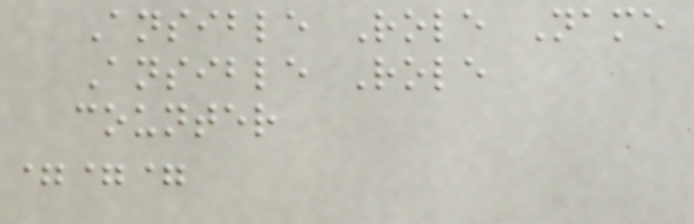Ansible Role Name
Ansible Role
counter
===
